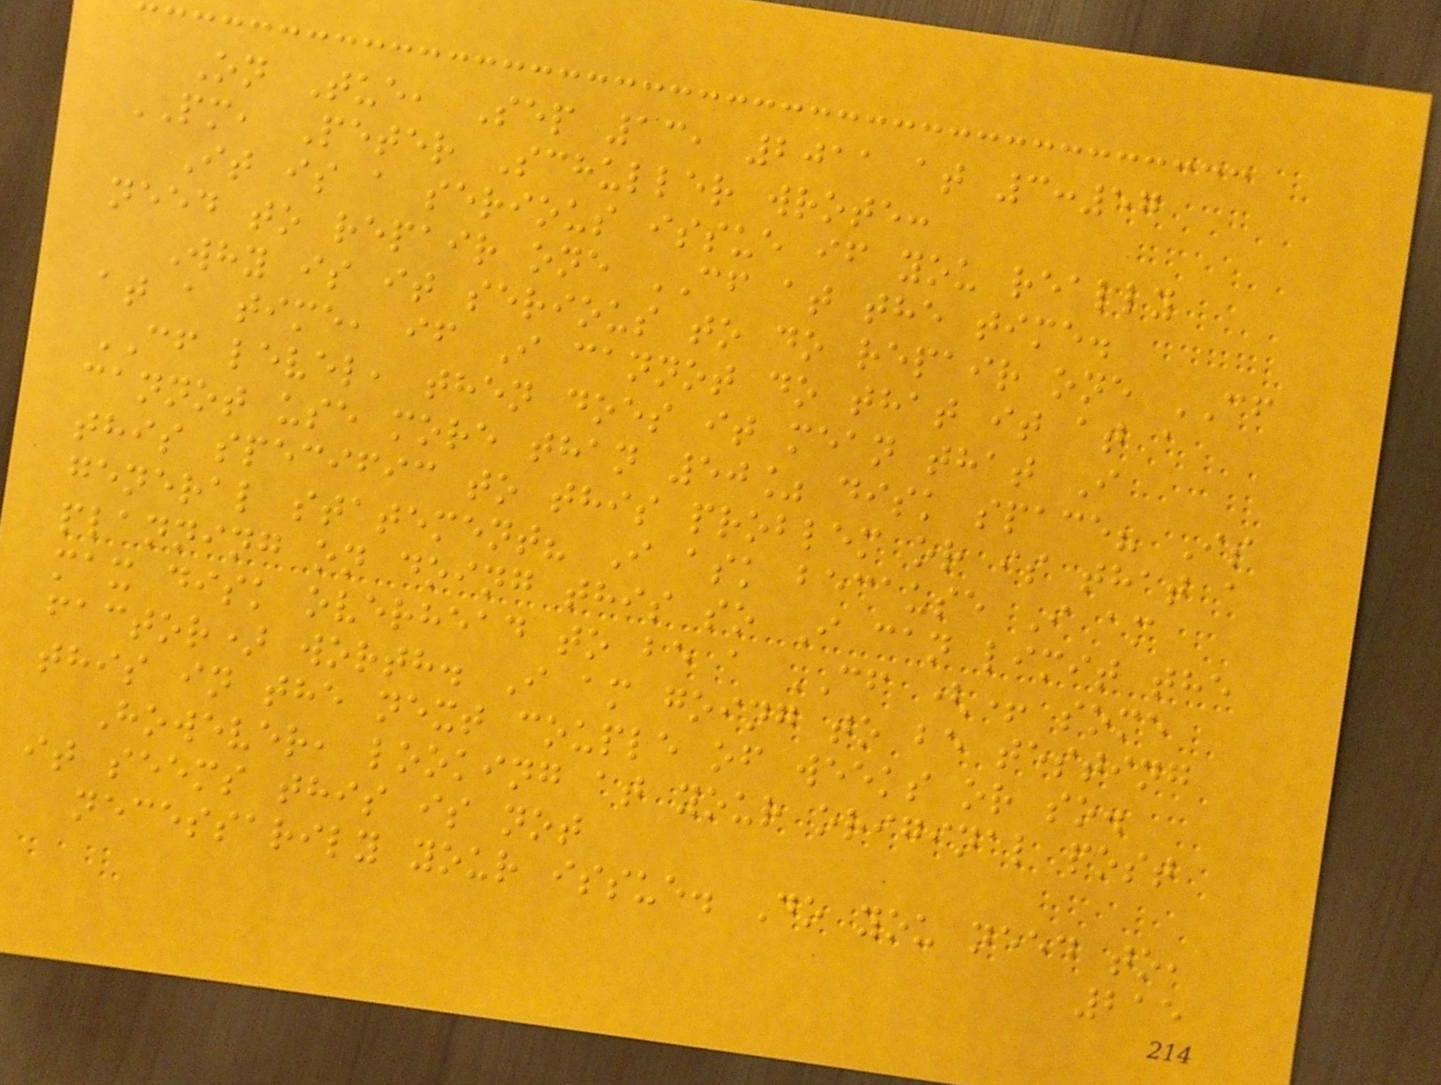On Tue, Sep 13, 2011 at 3:57
PM, Peter Schuller wrote:
It is a serious issue if you really
need to repair one CF at the time.
Why is it serious to do repair one CF
at a time, if I cannot do that it at a
CF level, then does it mean that I
cannot use more than 50% disk space? Is
this specific to this problem or is that a
general statement? I ask because I am
planning on doing this so I can limit the
max disk overhead to be a CF (+ some
factor) worth. I am going to be testing
this in the next couple of weeks or so.
However, looking at your original post
it seems this is not
necessarily your issue. Do you need to,
215
